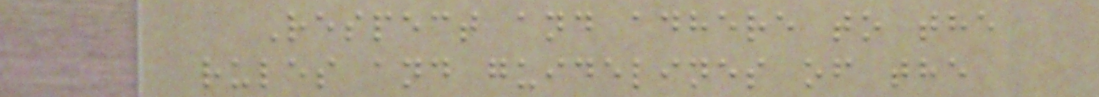Respect and adhere to the
rules and guidelines of the
